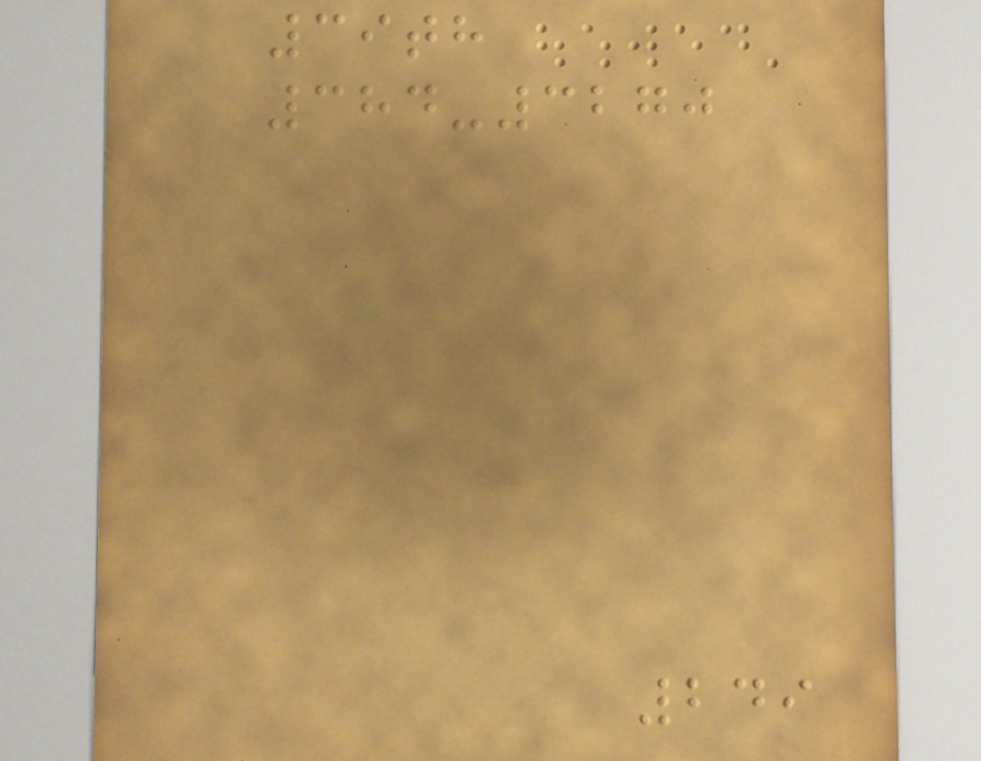39th
384-3270
249
